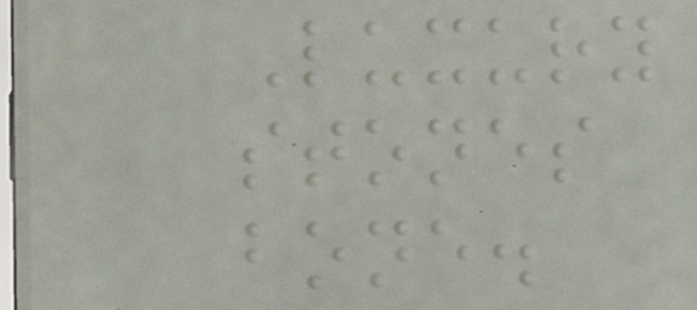Luxury
stones
bone.
